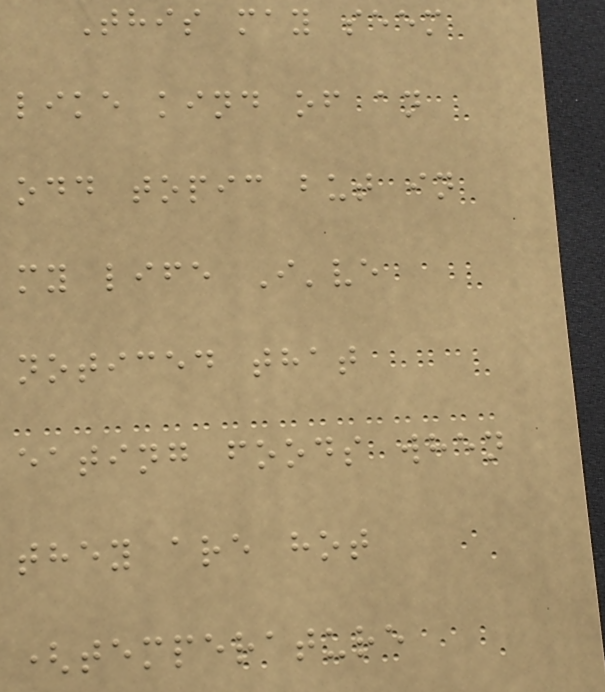This may seem
like kind of an
odd topic but in
my life I've
noticed that
eating foods when
they are hot
(temperature
